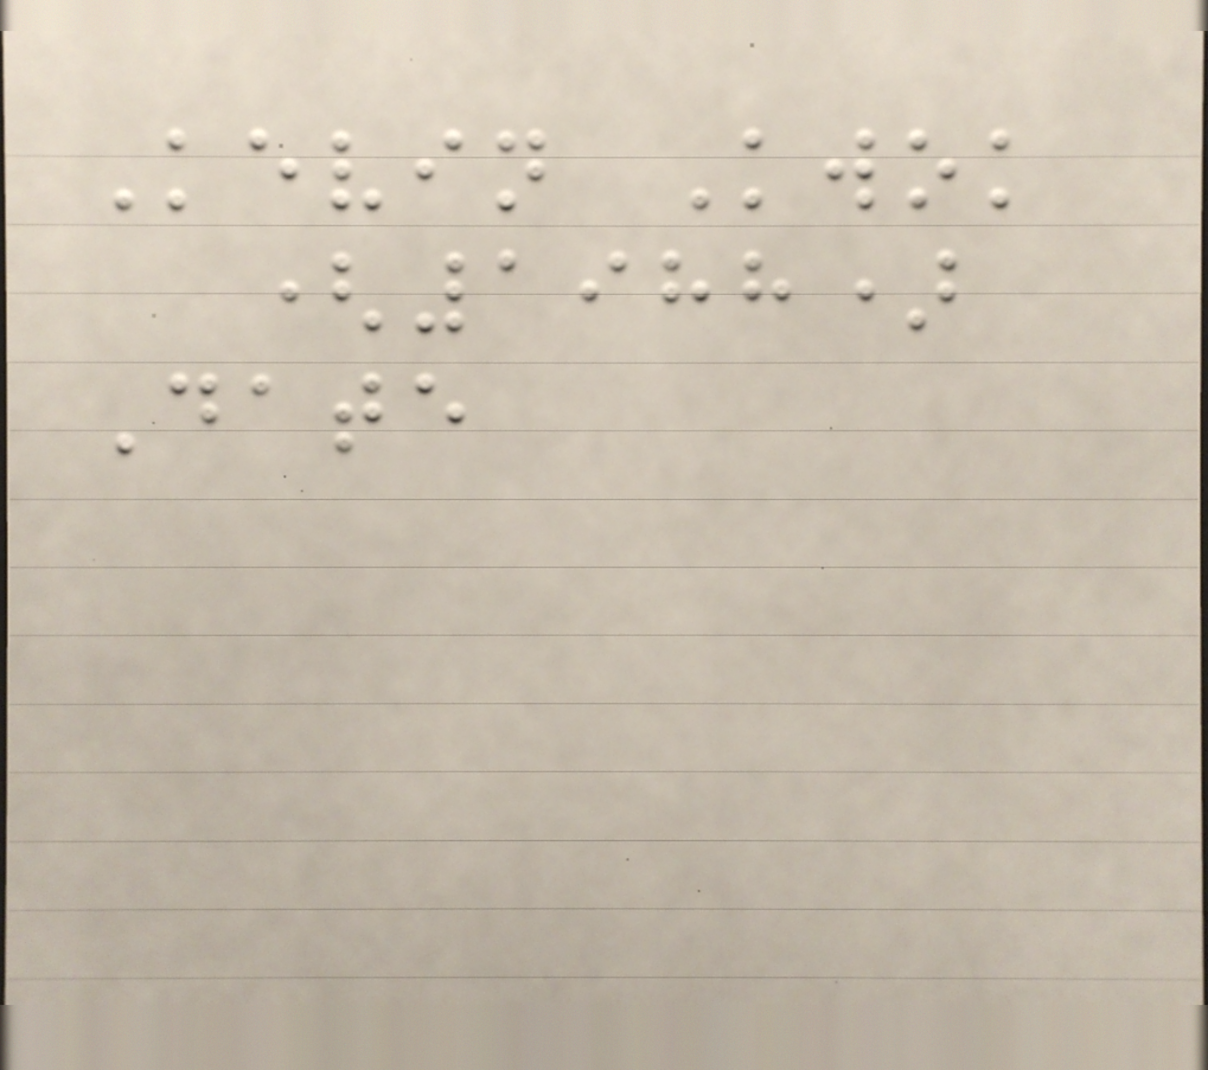Kevin Kwok
(1988)
Date
